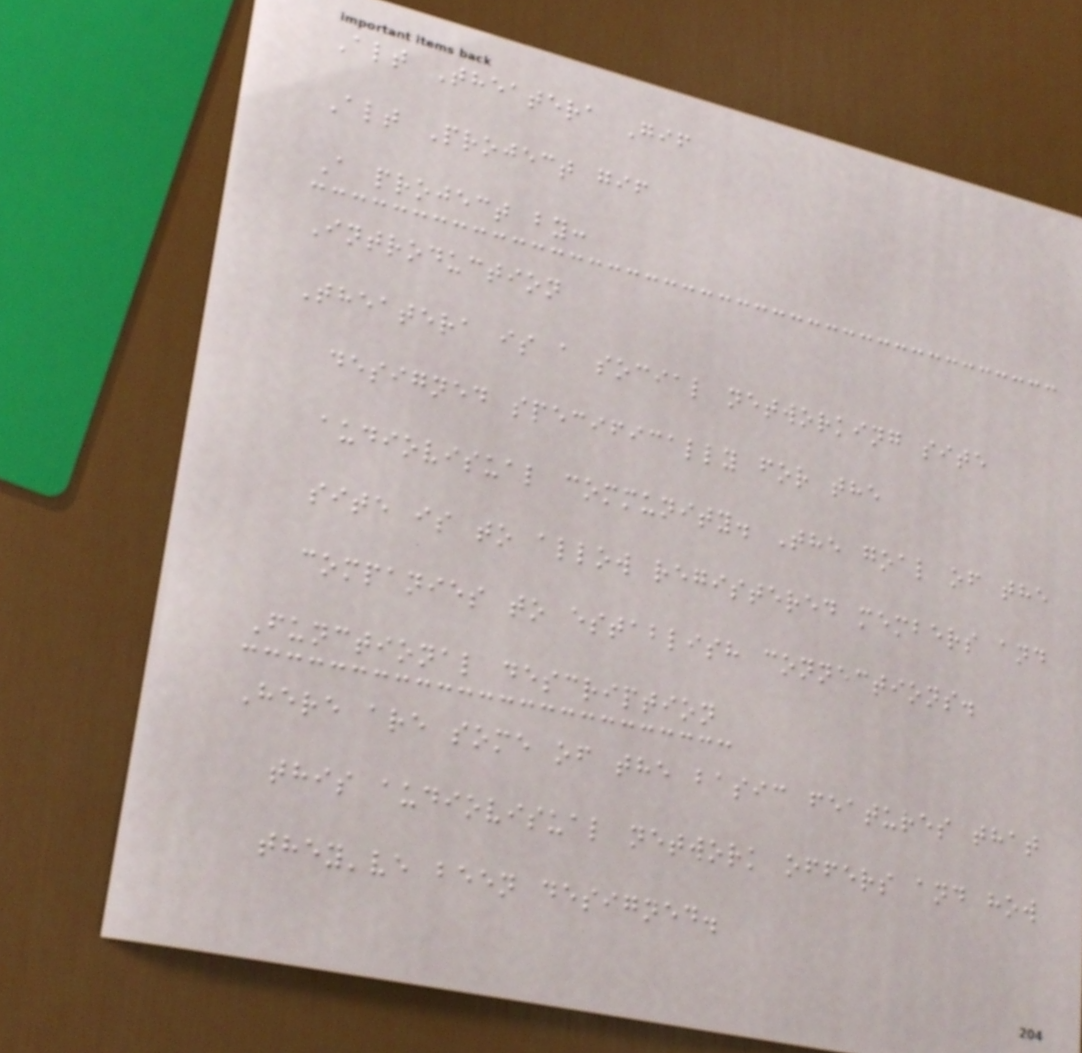Alt Theatera Gif
Alt Project gif
A project by:
Introduction
Theatera is a social networking site
designed specifically for the
audiovisual community. The goal of the
site is to allow registered members and
companies to establish connections.
Functional description
Here are some of the basic features that
this audiovisual network offers and how
they've been designed.
